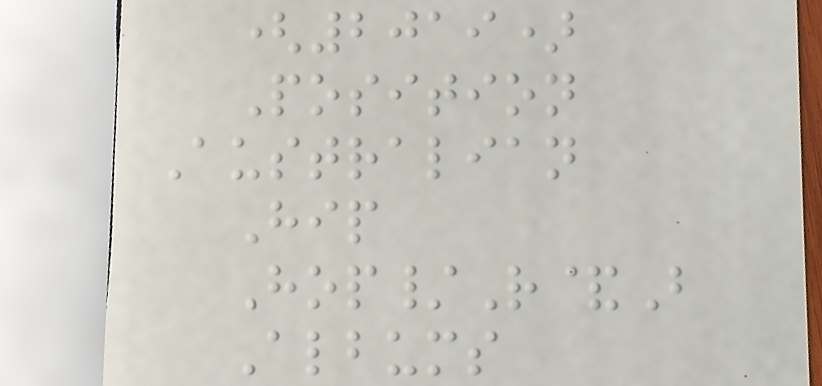(2019)
Position
Australian
Hip
Hop/R&B
Albums
